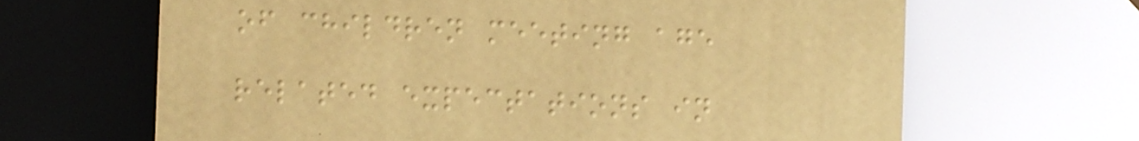of children meeting age
related expectations in
